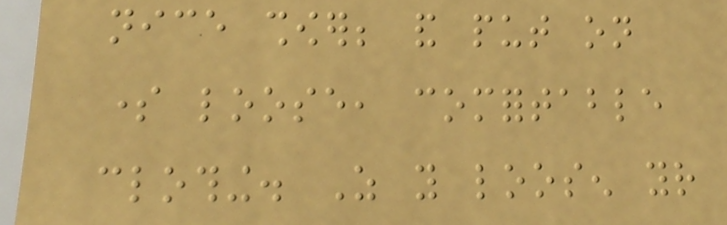nice shower; and put on
some loose, comfortable
clothing. As you loosen your
